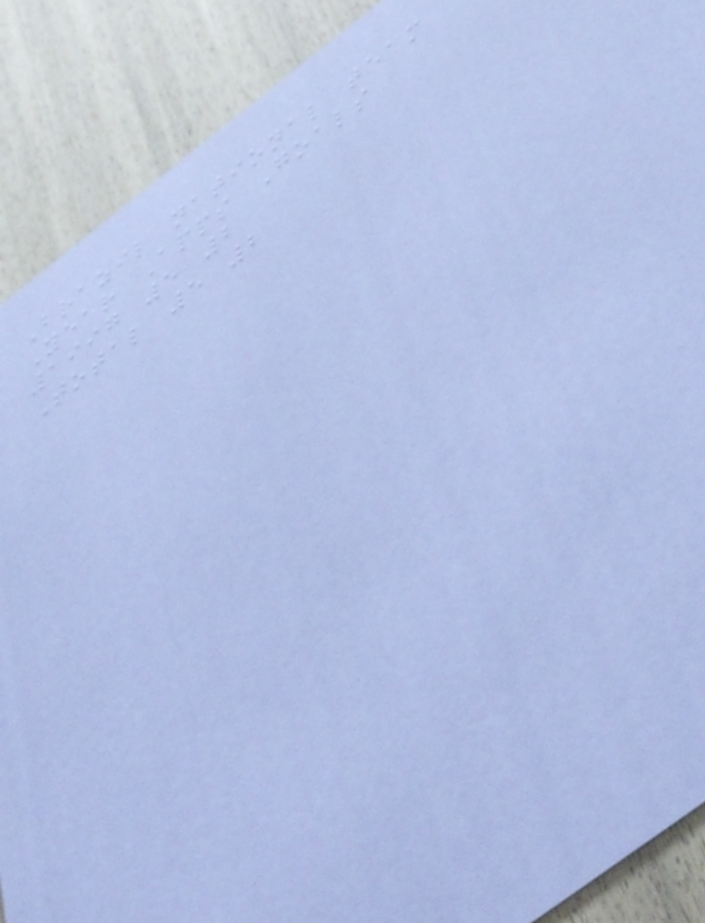Brazil national team
Year Apps Goals
1997 5 2
Total 5 2
